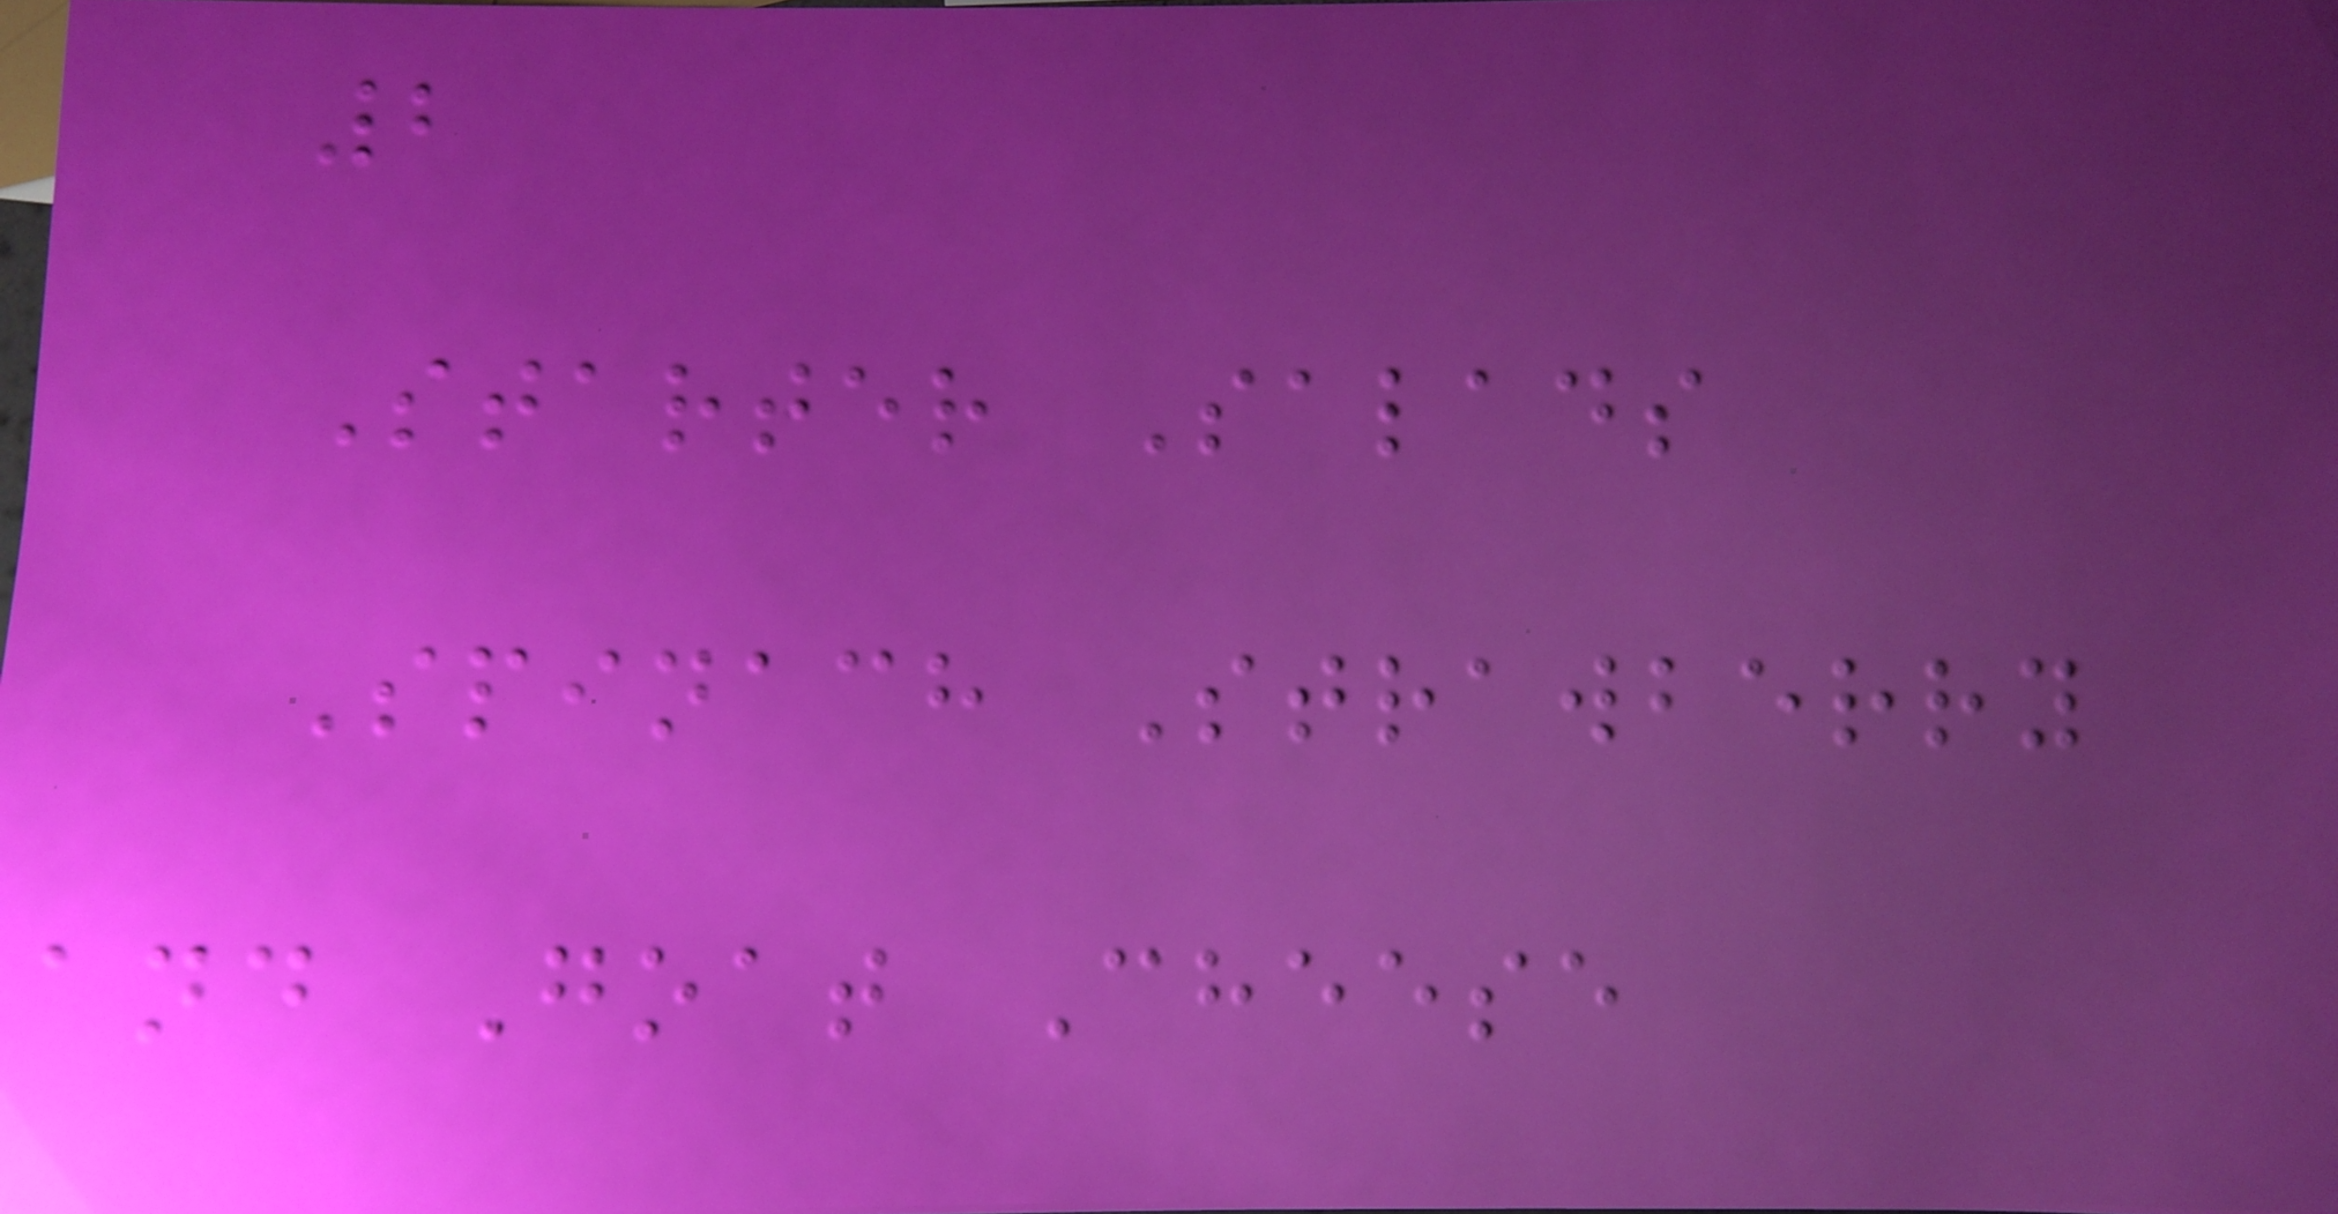2
Starter Salads
Spinach Strawberry
and Goat Cheese
